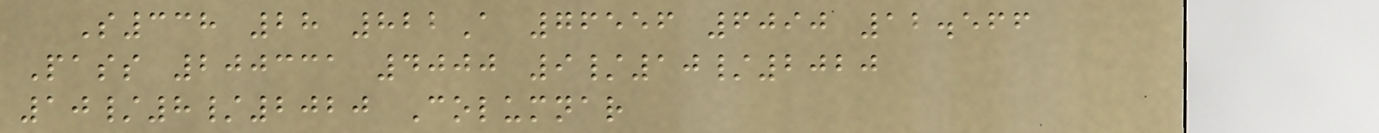S338 28 822A 76556 6090 12.566
Pass 200331 4000 9/10/2020
10/8/2020 Columnar
